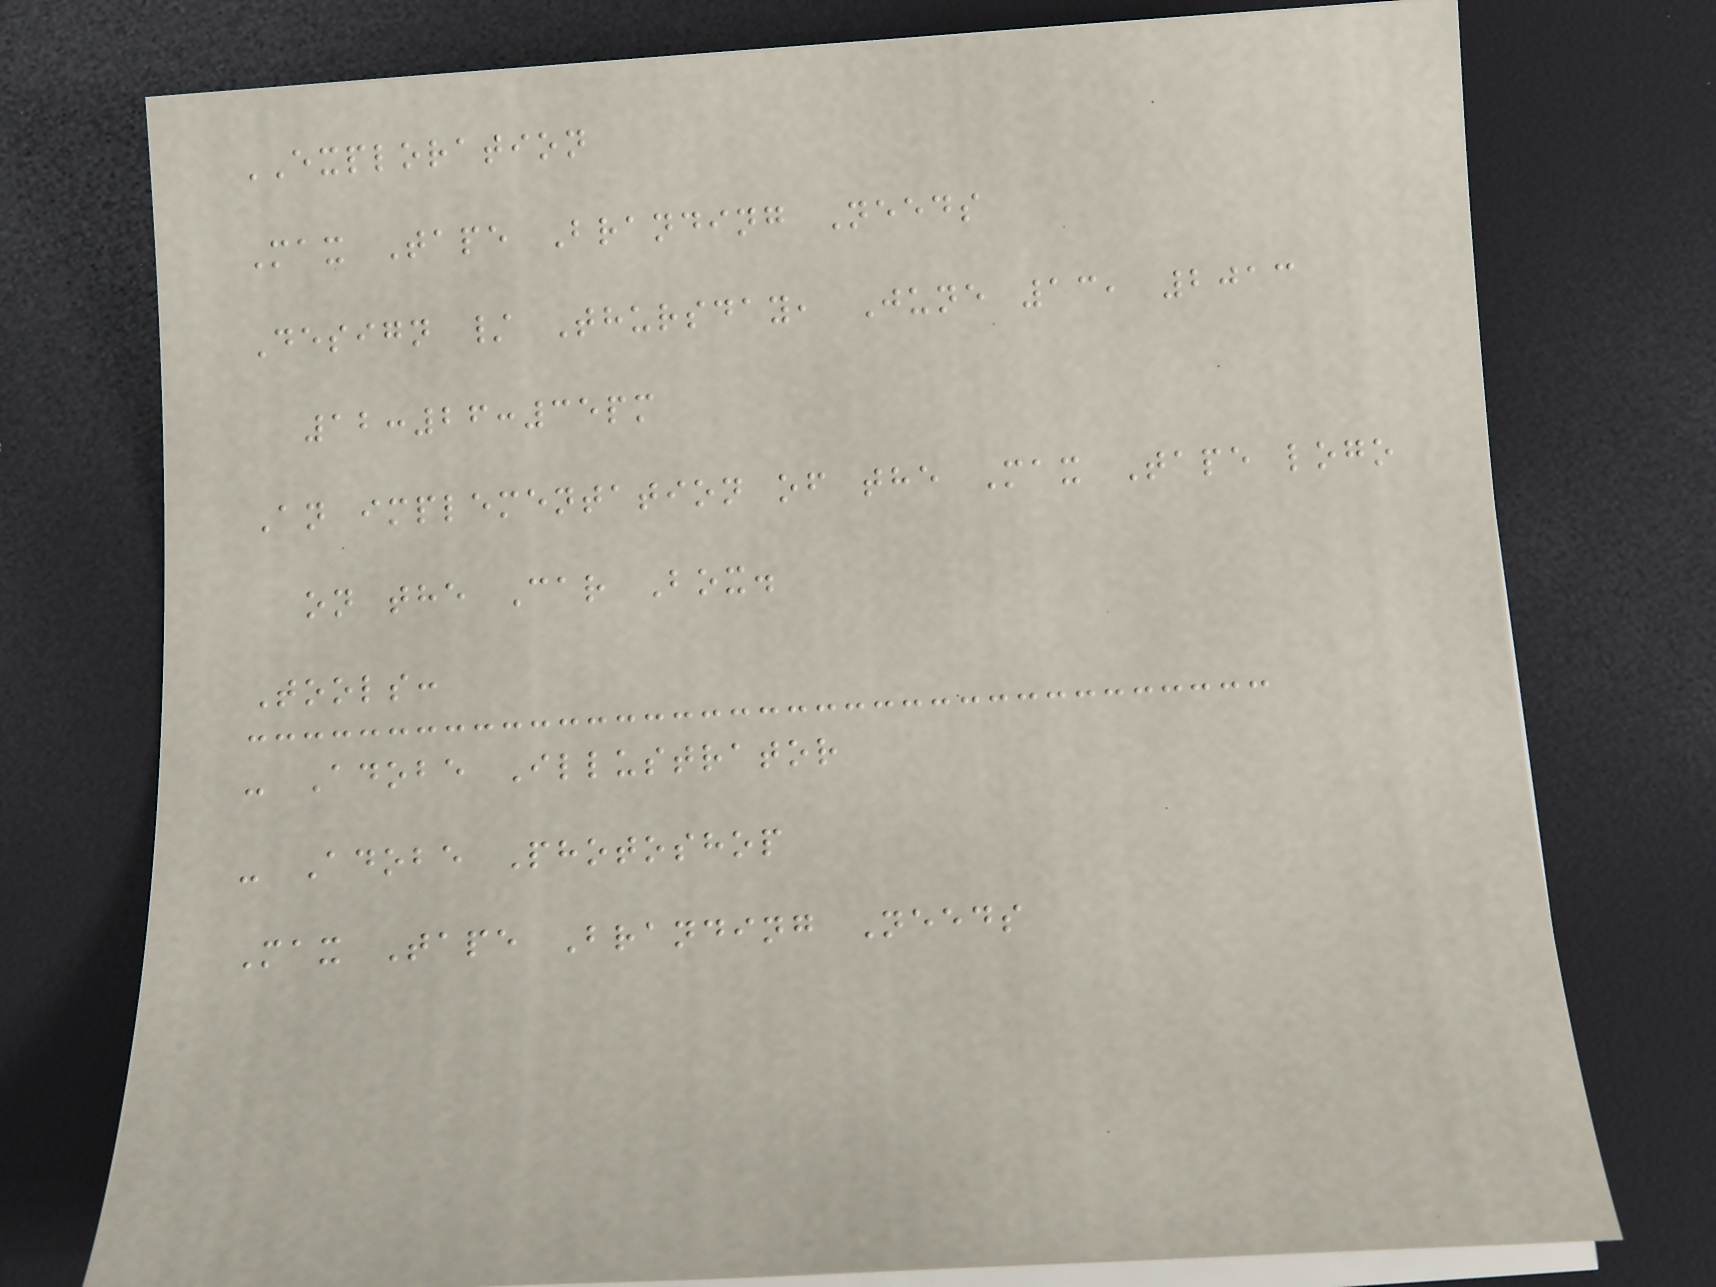EXPLORATION
Max Tape Branding Needs
Design / Thursday, June 13, 2013
12:26:35pm
An implementation of the Max Tape logo
on the Car Box.
Tools:
- Adobe Illustrator
- Adobe Photoshop
Max Tape Branding Needs
